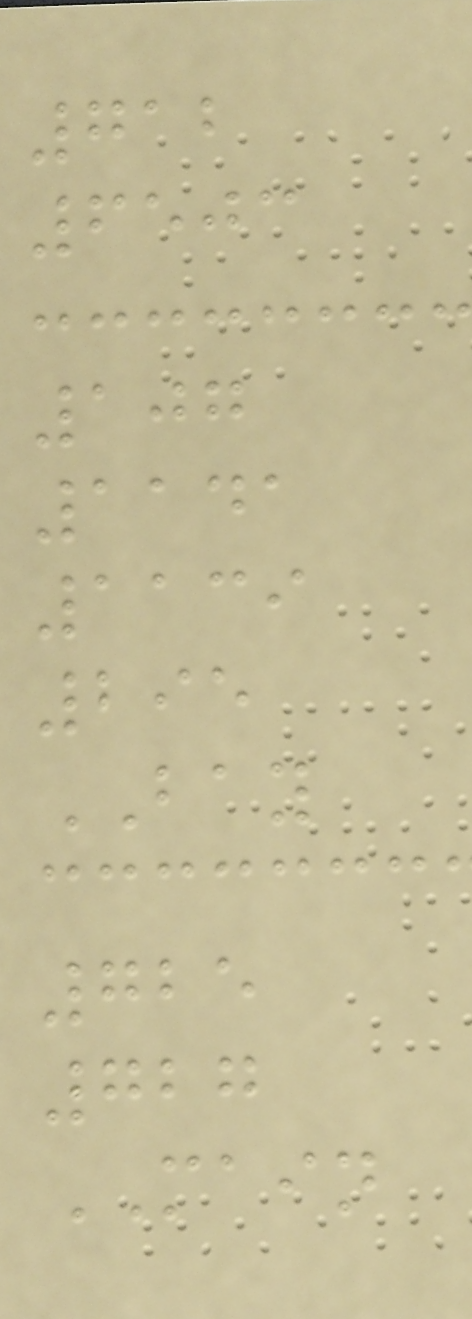712
6503
107
1141
1139
295
BAY
725
727
MAIN
